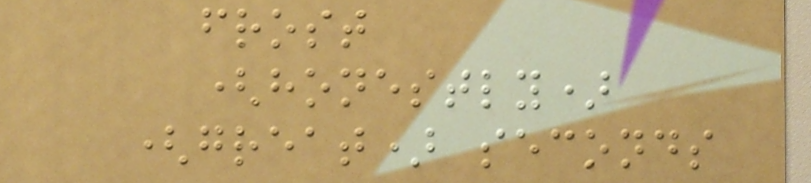frost
(honestly)
(great) seconds
